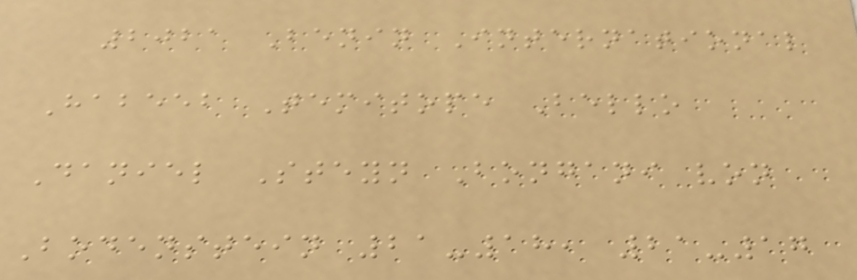2021 Benin International
Habeeb Temitope Bello
Daniel Steyn Bongani von
Bodenstein 21-18, 21-17
